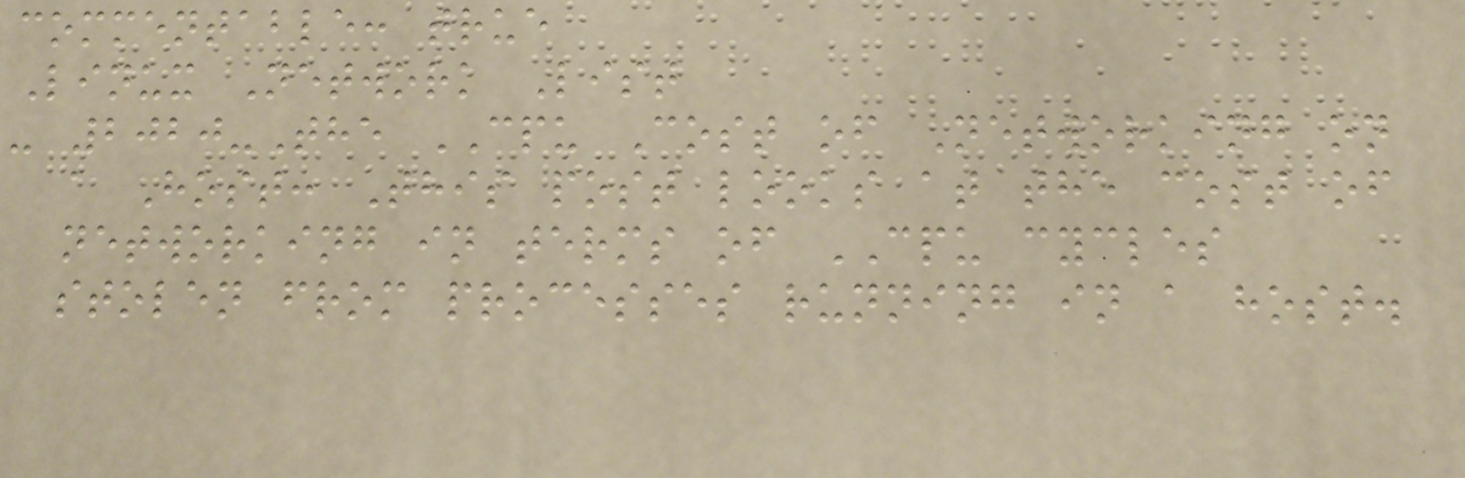commentable: true
Linux Network List
- 2020-The CPU Cost of Networking on
a Host: This post looks at the cost of
networking in terms of CPU cycles
stolen from processes running in a host.
